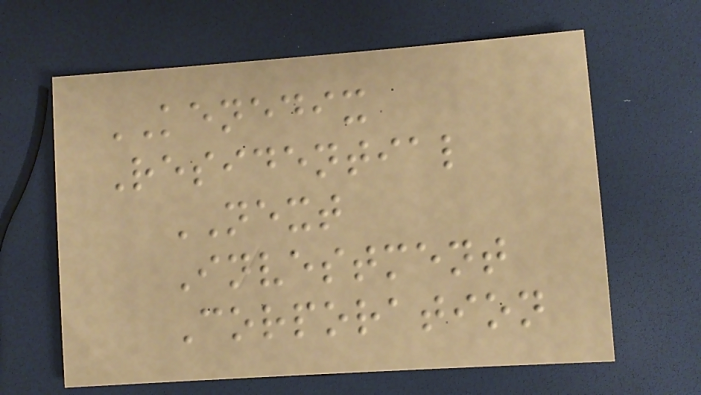KENEDIX
Residential
NEXT
Investment
Corporation
